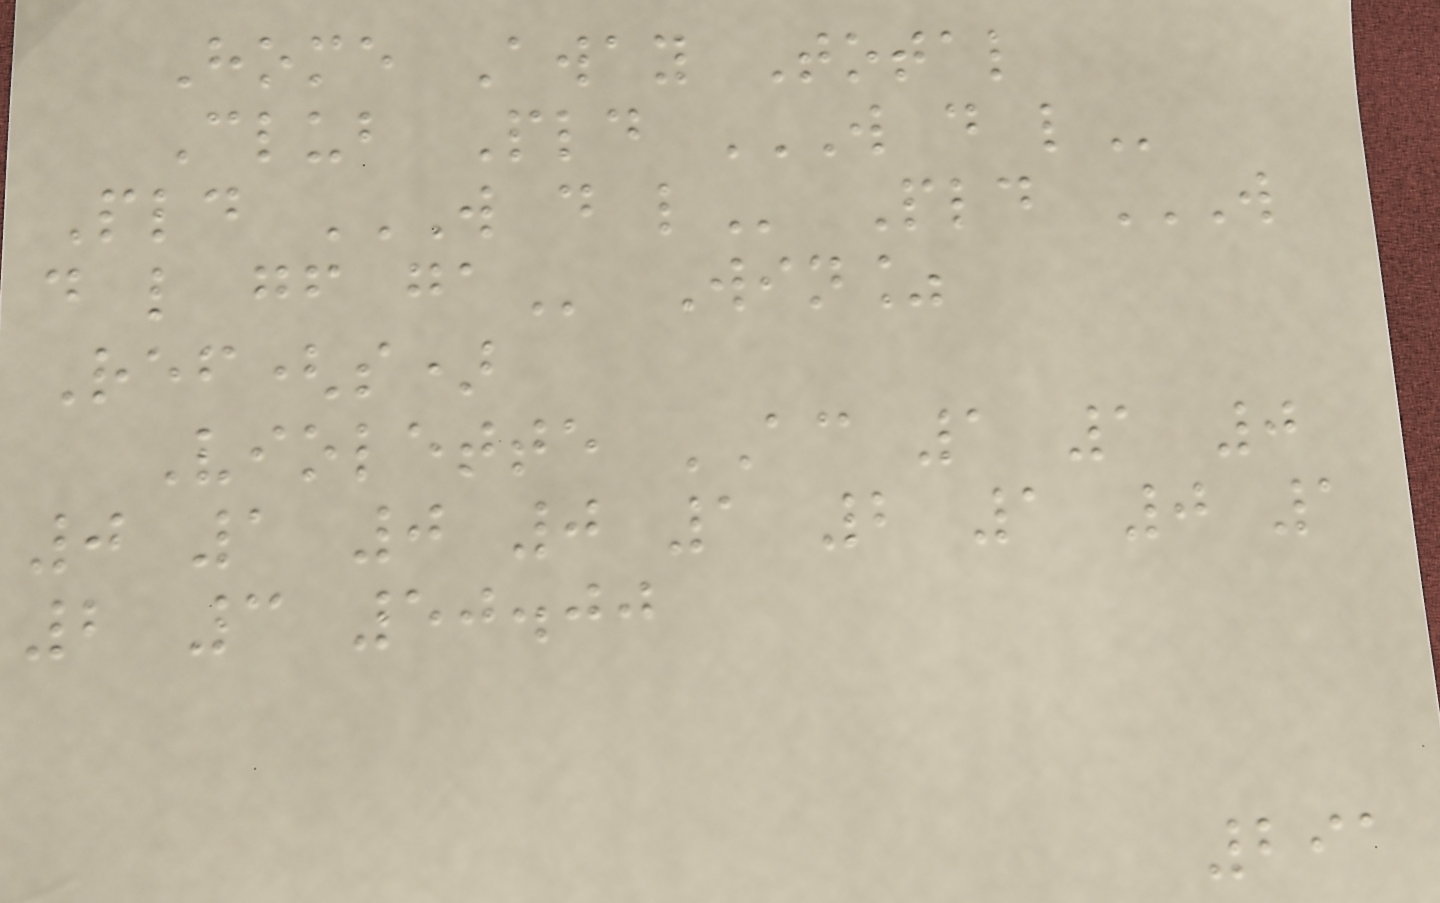Home Away Total
Club Pld W D L
Pld W D L Pld W
D L GF GA Win%
Ref(s)
Violette AC 1 1 0
0 1 0 0 1 2 1 0 1
2 3 50.00
291
